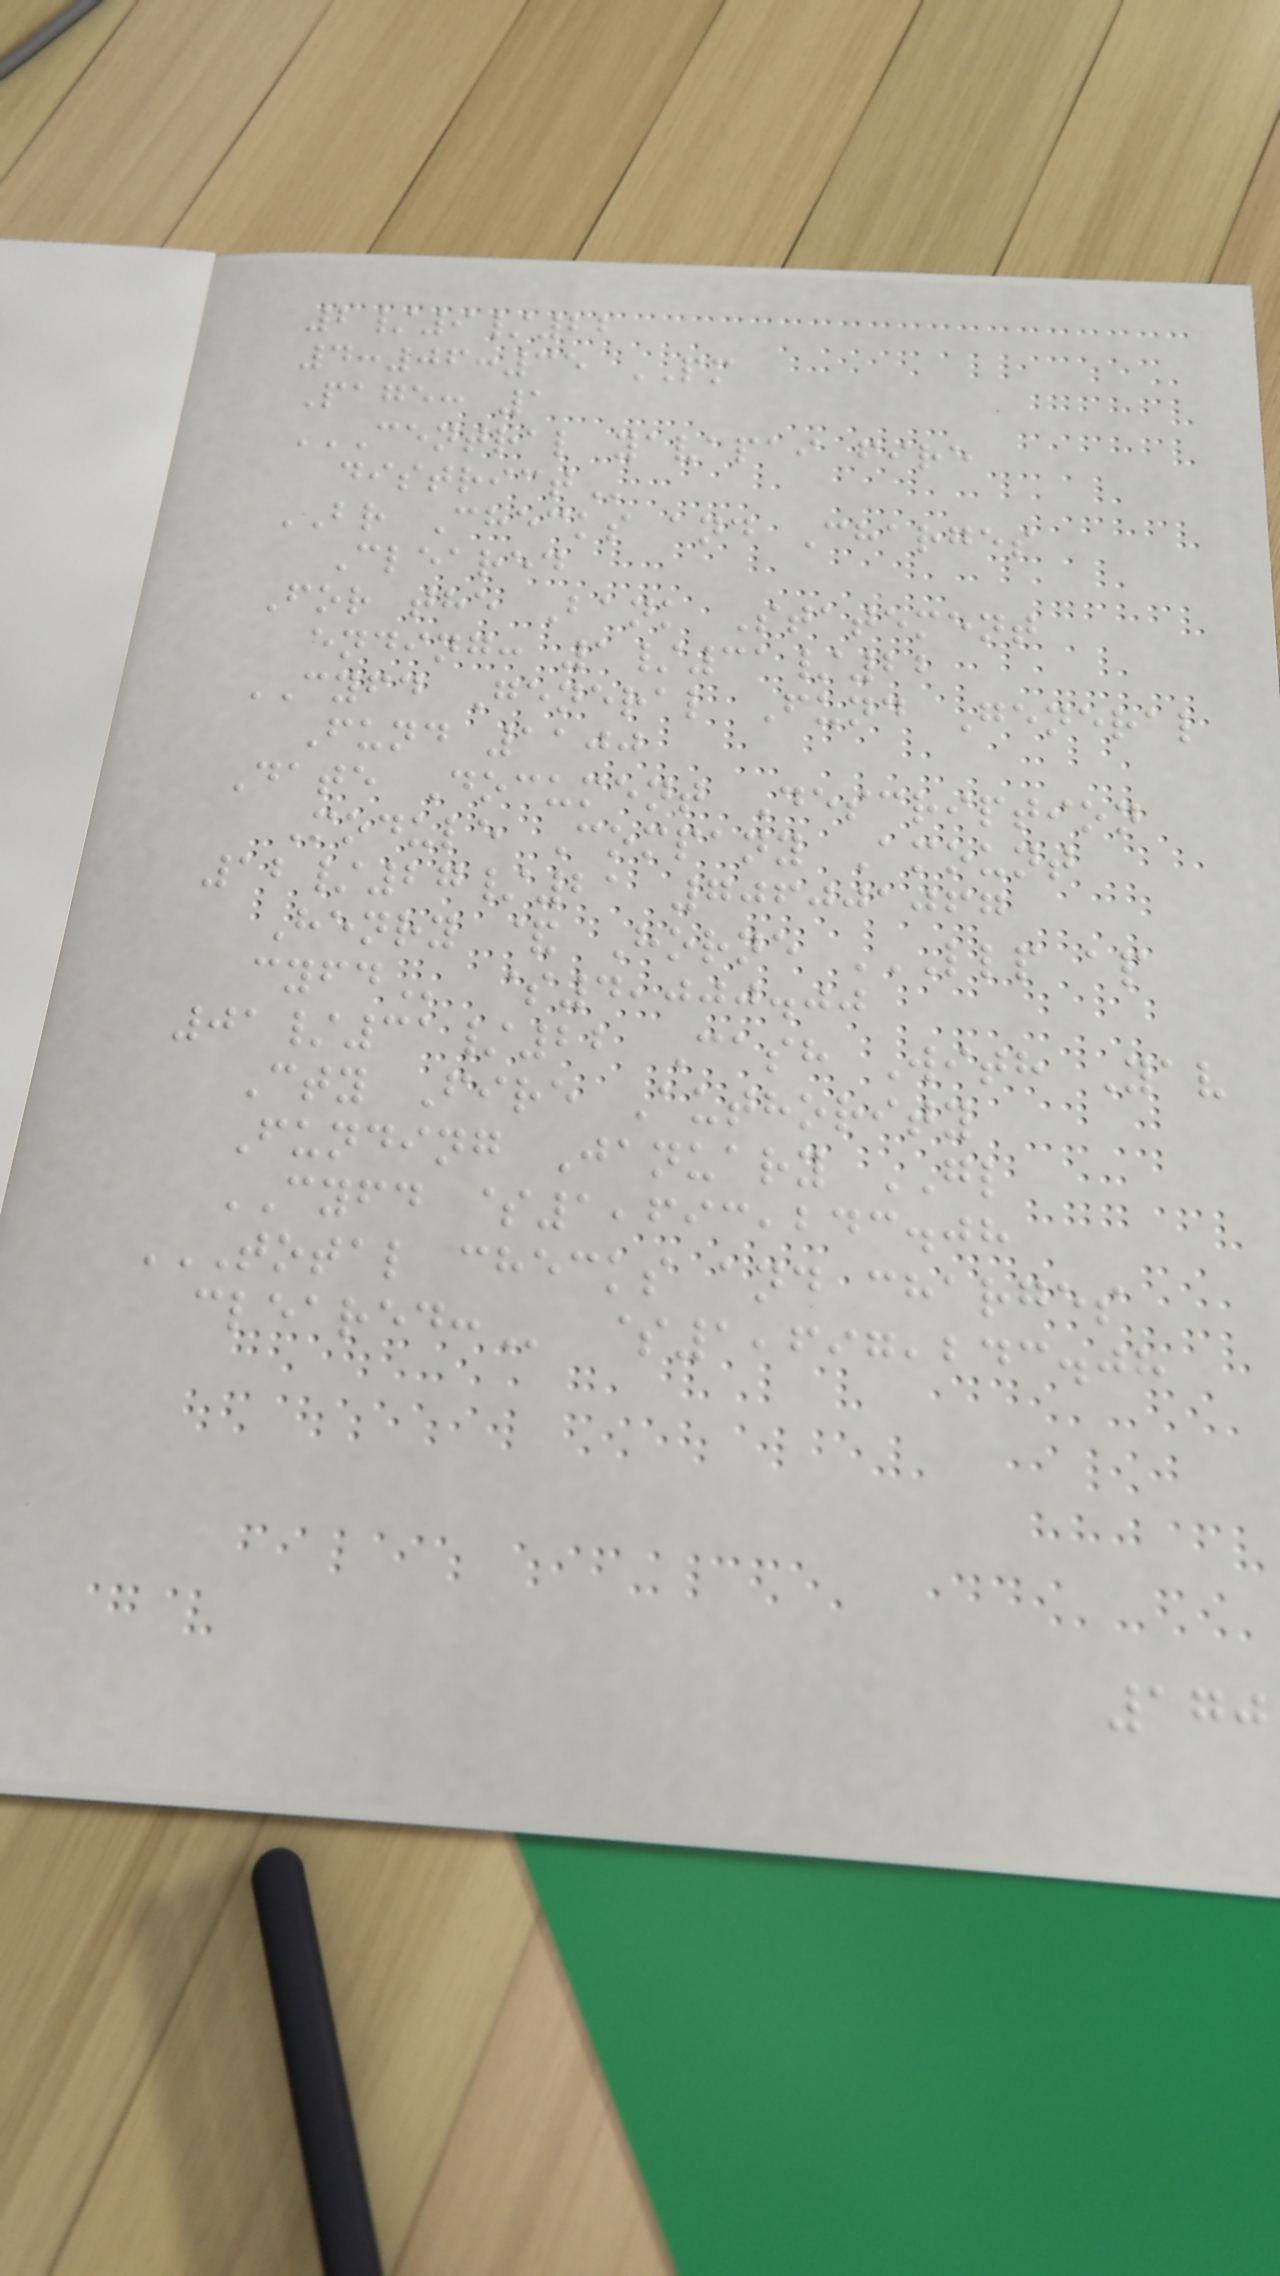2/9/22
4:06:35 PM
Page: 1
CENTRAL YAVAPAI FIRE
DISTRICT
BR Checks and Charges
Cleared
For the Bank Statement
ending: 1/31/22
CYFD General Fund General
Fund 1100
Date Document Description
Module Company Amount
12/27/21 706001067
Henry & Horne LLP AP
CYFD $4,000.00
01/31/22 Cash With Yav
Cty Fire Authority
Funding January GL
CYFD $1,693,243.08
TOTAL CHECKS AND CHARGES
CLEARED: $1,697,243.08
170
